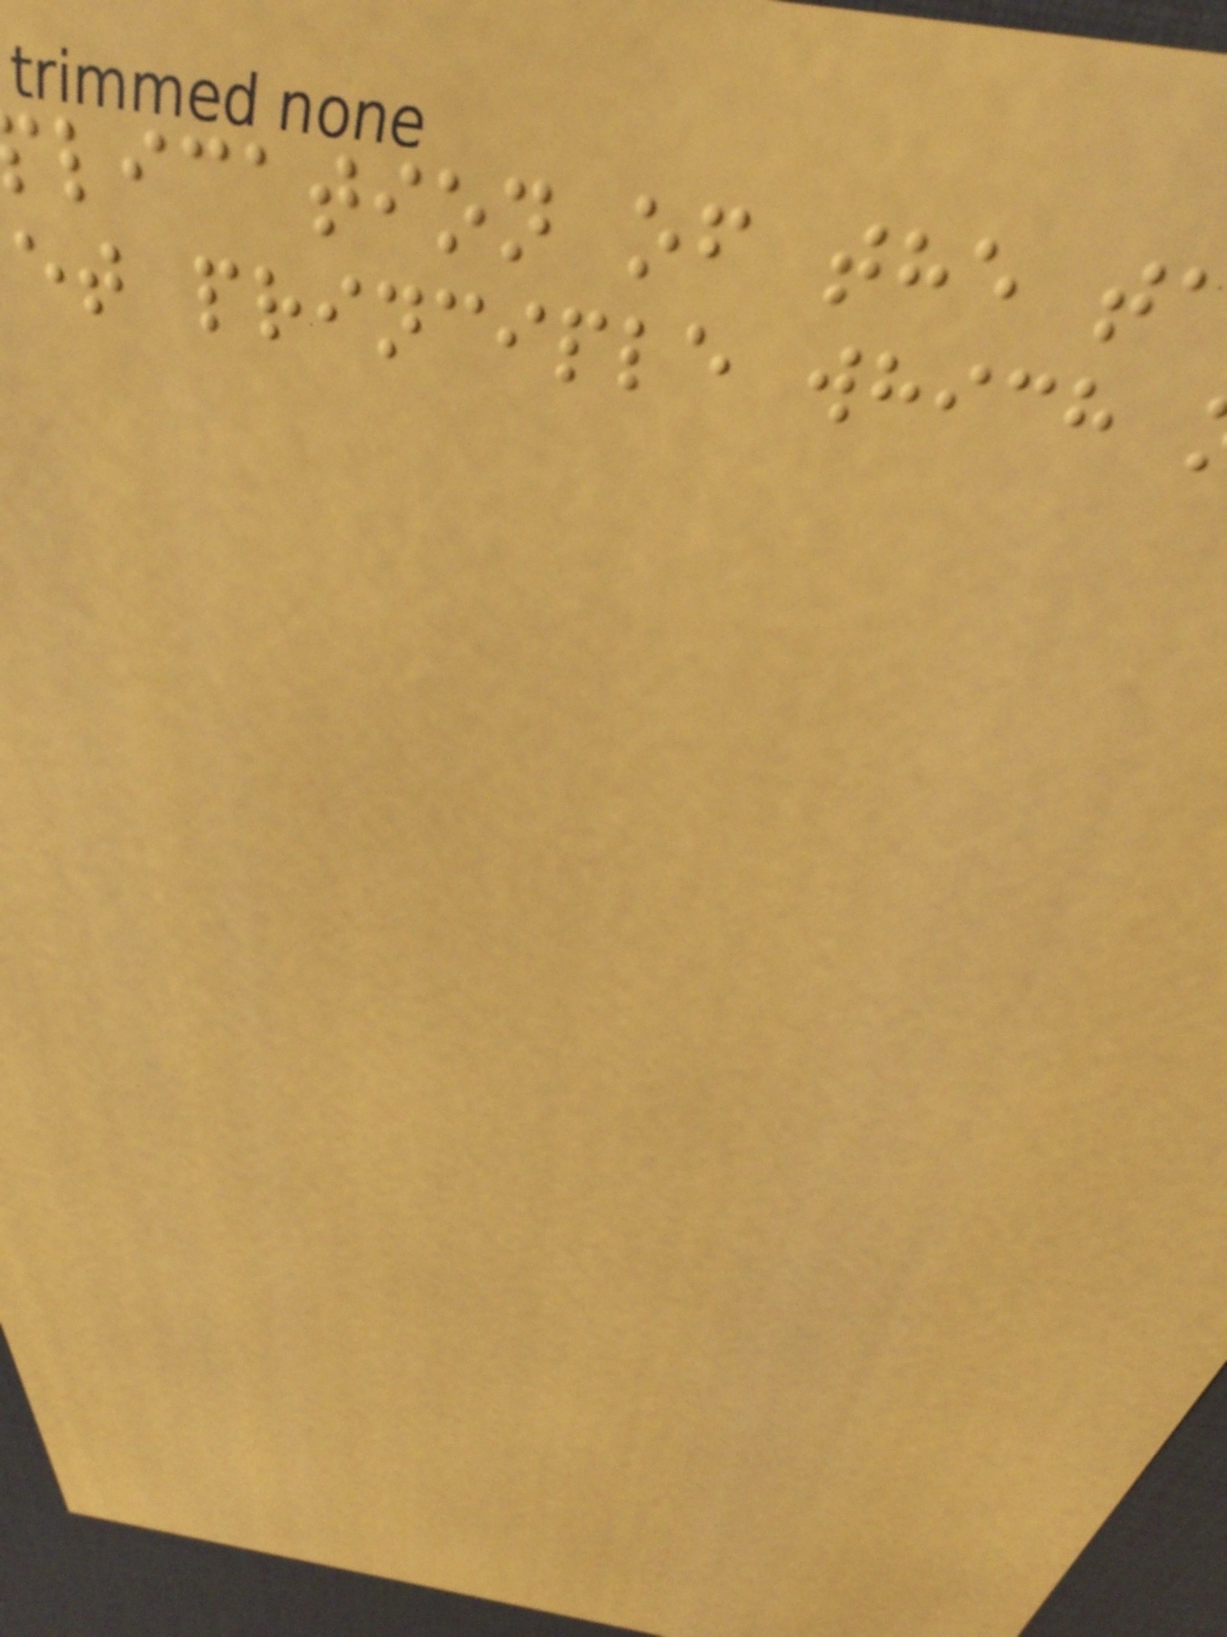lication of the t
et principle which
